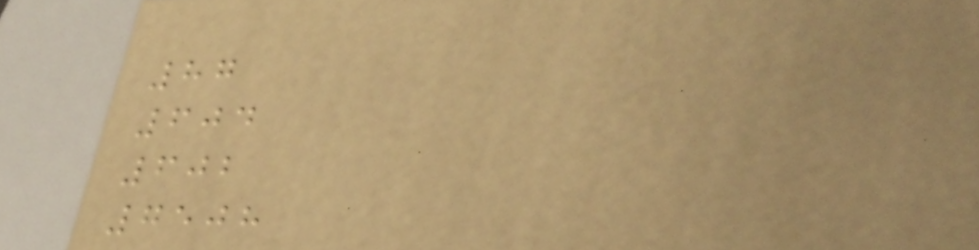87
604
602
7508
